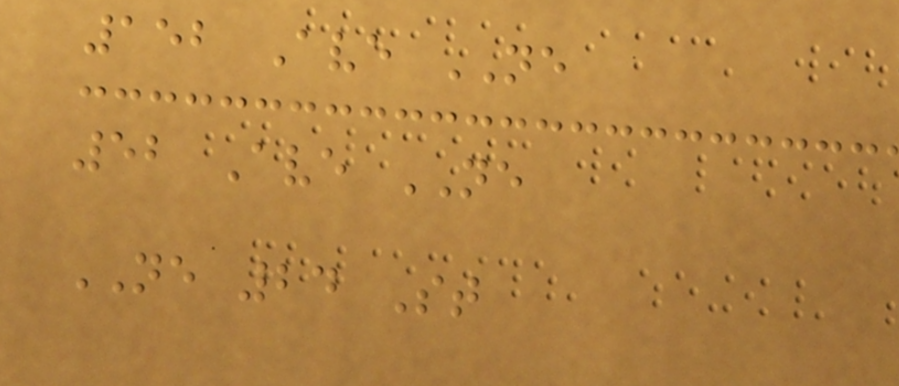152 Ave NE
52 Ave NE
NE 24 St
